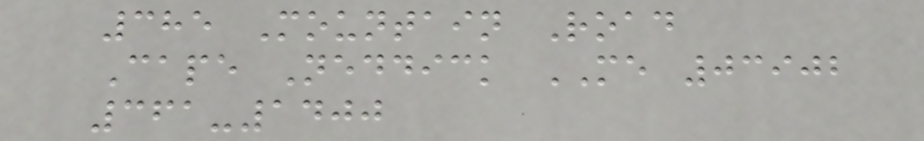385 Mountain Road
Cape Neddick ME 03902
361-1400
